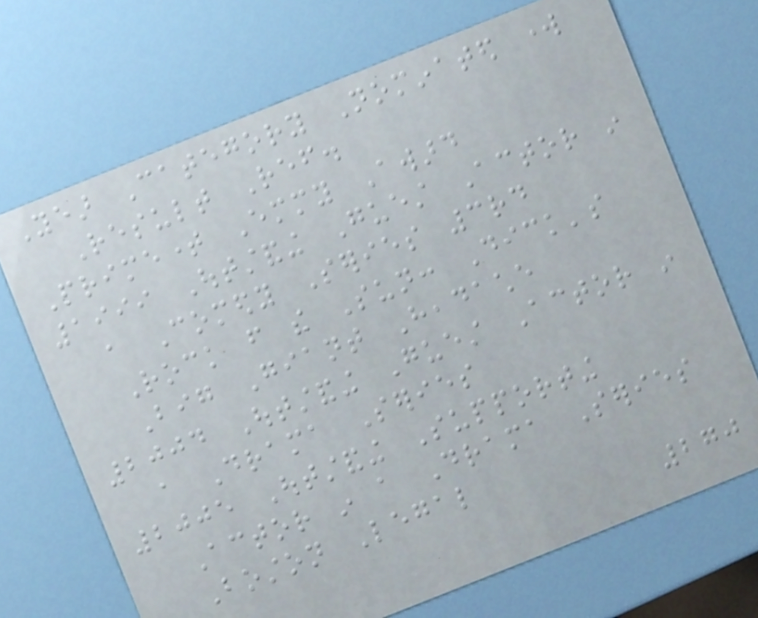Year Category Nominated work
Result Ref.
Primetime Emmy Award
1999 Outstanding Guest Actor in
a Comedy Series 3rd
Rock from the Sun: Dick's
Big Giant Headache
2004 Outstanding Guest Actor in
a Drama Series
2005 Outstanding Supporting
Actor in a Drama Series
Boston Legal
270
